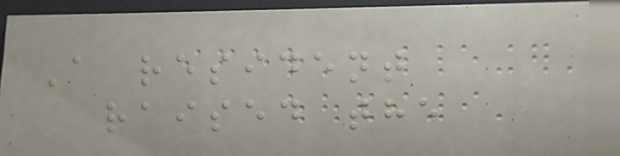A resident
raised the
